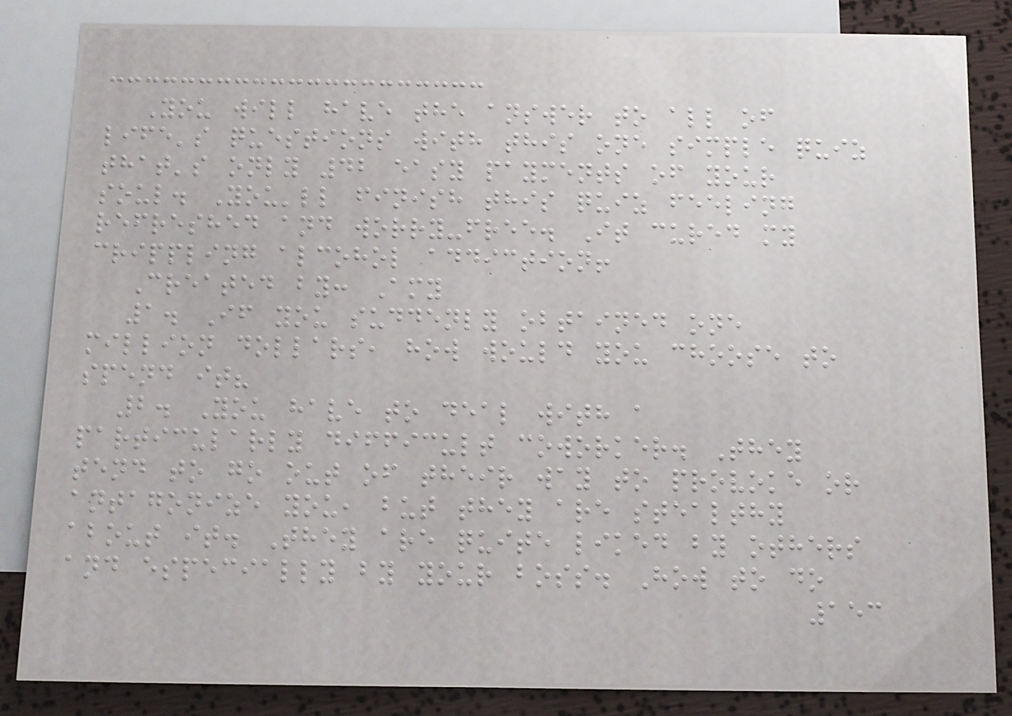You will have the answer to all of
life's questions with this one simple quiz
that's only 42 easy payments of your
soul. You'll finish this quiz feeling
refreshed and worry-free. It cured my
crippling alcohol addiction!
Created by: Amy
1. If you suddenly obtained one
million dollars, how would you choose to
spend it?
2. You have to deal with a
particularly difficult coworker. They
tend to go out of their way to provoke or
antagonize you, but they are stealthy
about it. They are quite liked by others
and especially by your boss. How to do
153
